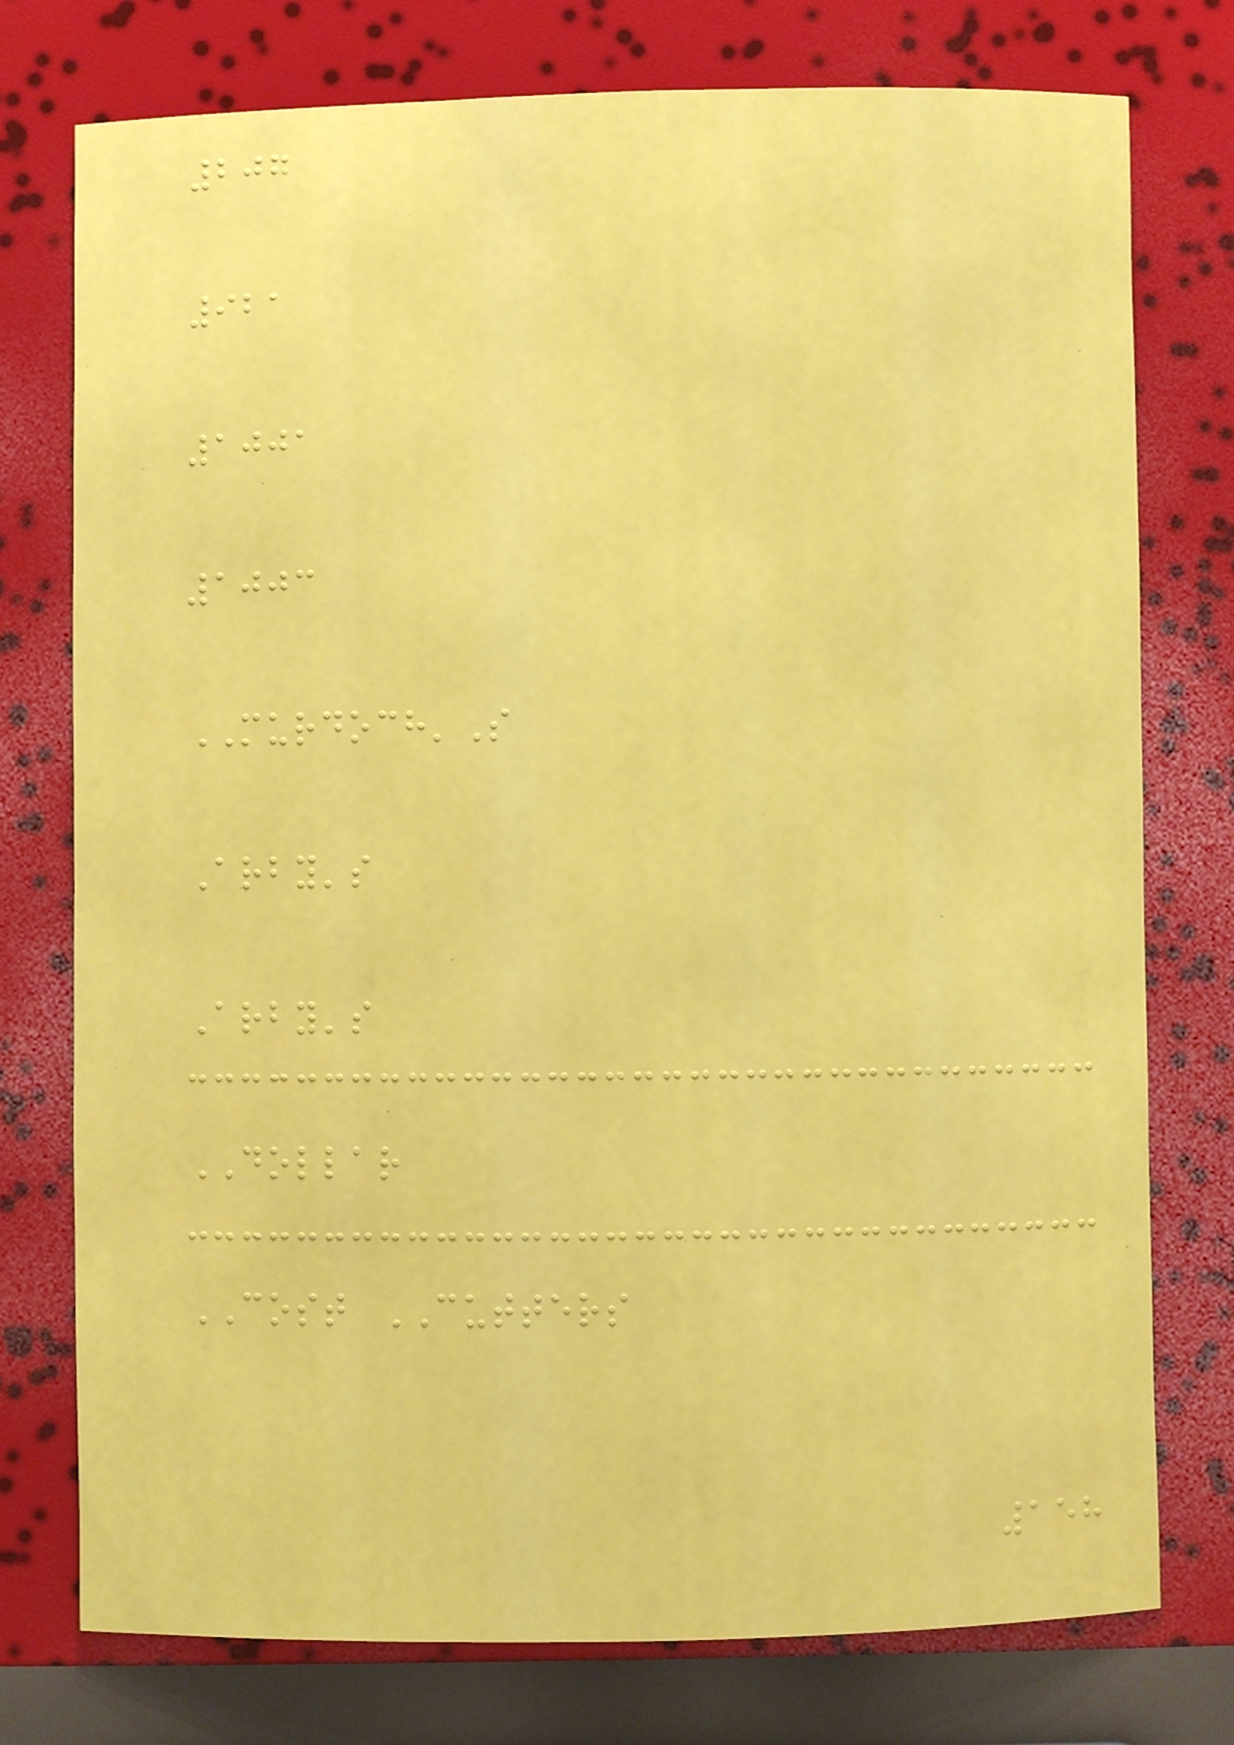207
921
1001
1003
MURDOCH'S
Arby's
Arby's
DOLLAR
COST CUTTERS
158
